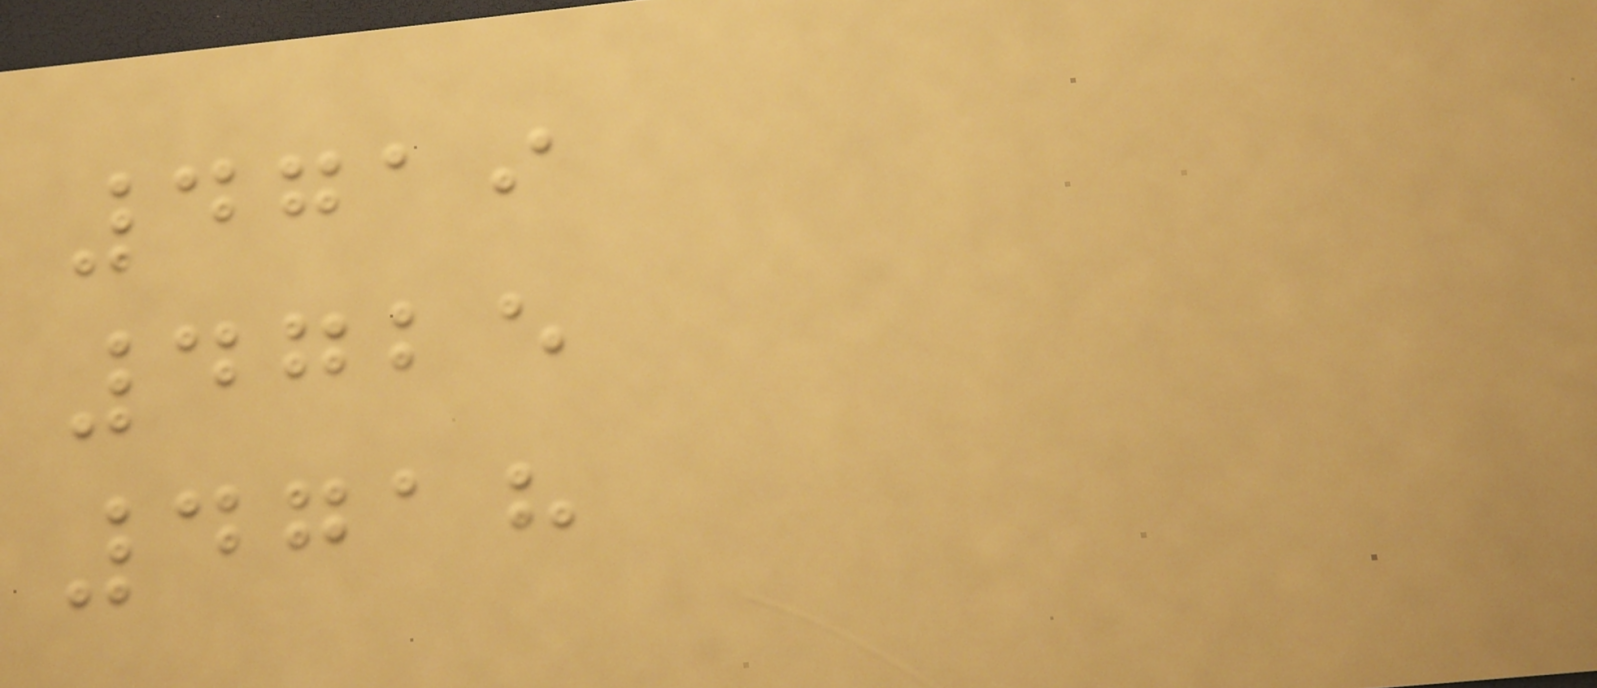4719
4725
4718
